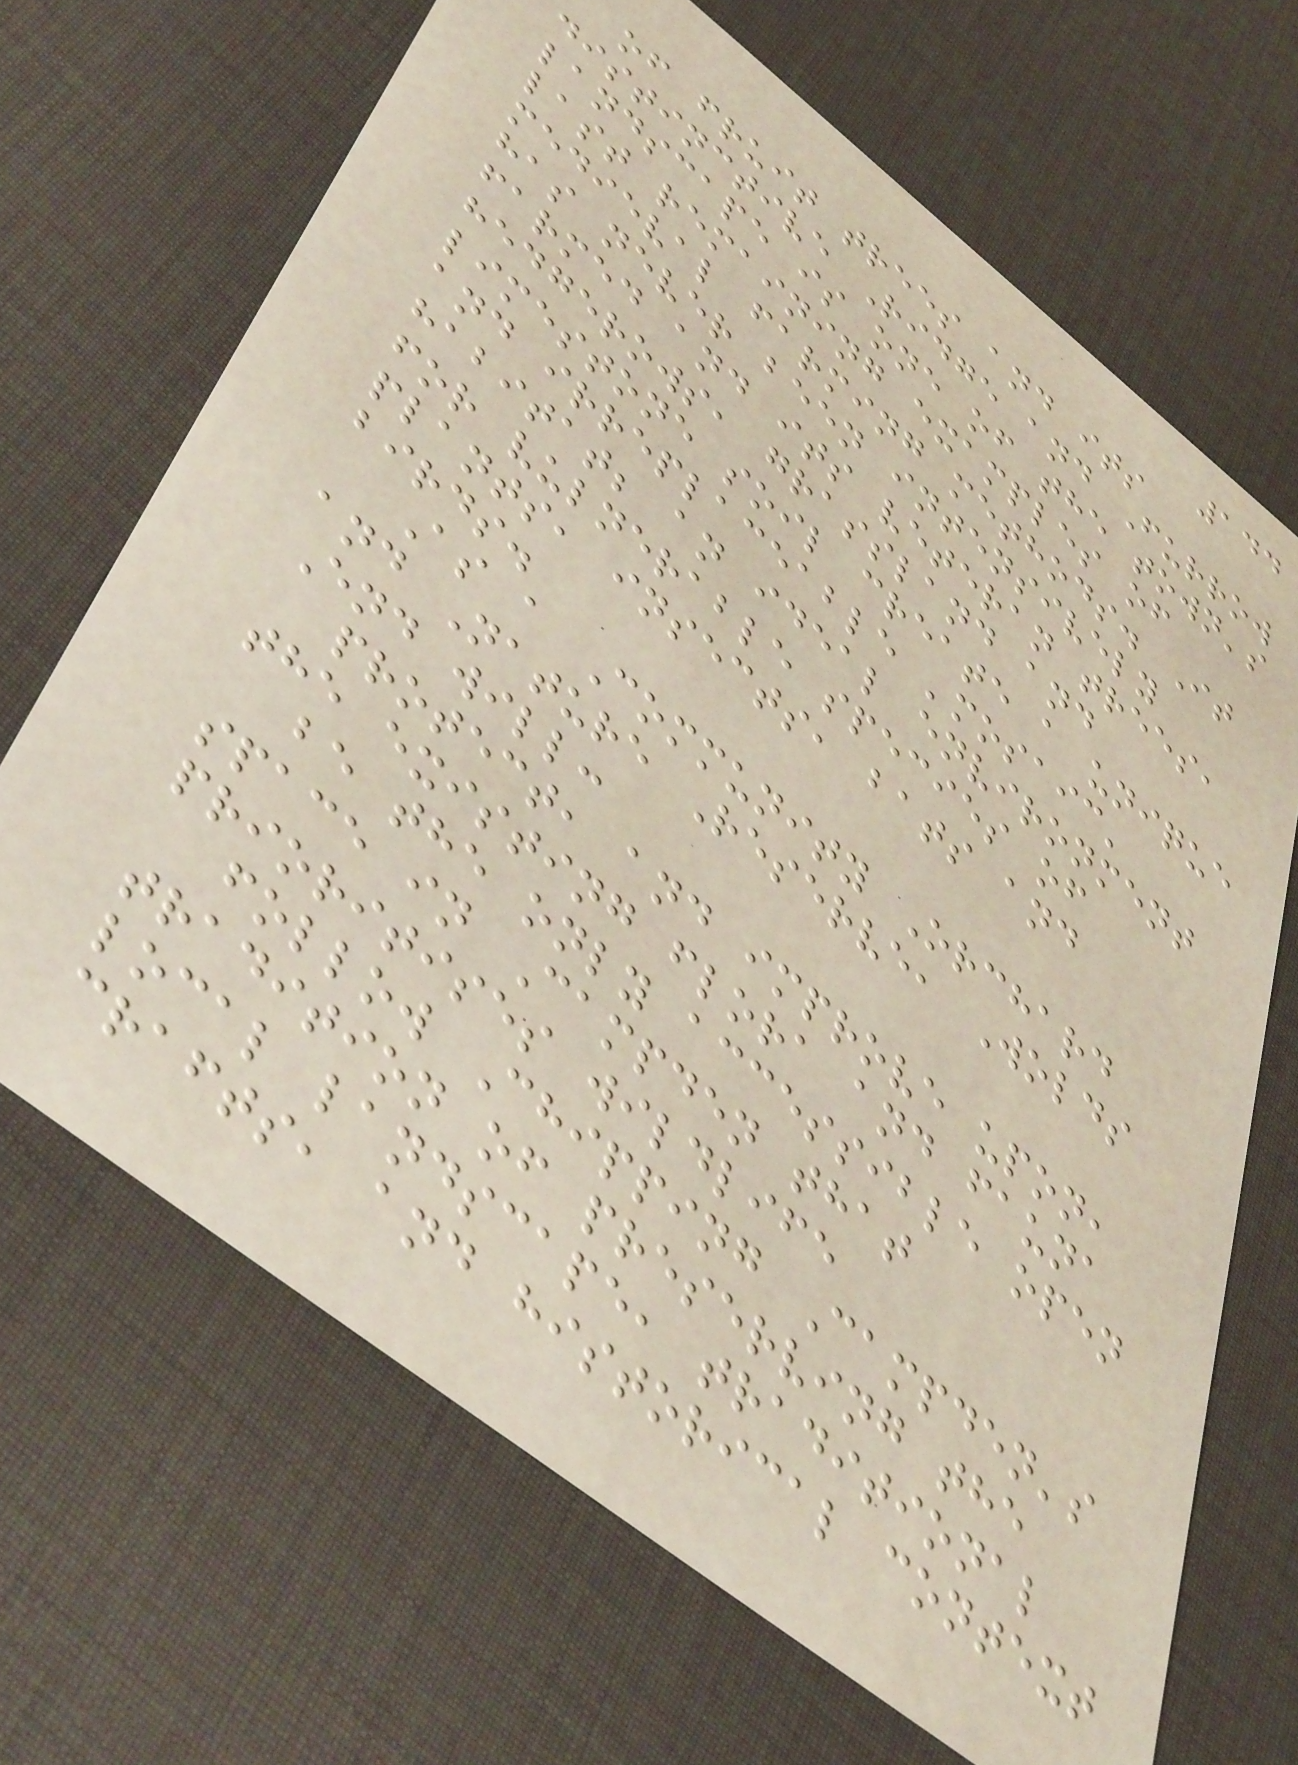144
of fruit trees and its
distinctive Ridge and Furrow
landscape is one of the town's
last remaining examples of
medieval farming methods. It
has never been intensively
farmed and its veteran trees,
hedgerows, grassland and
limestone soil create a unique
and irreplaceable 'mosaic'
habitat; an ideal environment
for vulnerable species of
plants, insects, bats and
birds.
As a Community Orchard
and Nature Reserve, Wolds
End will:
protect, and improve upon,
the existing flora and fauna
be the only accessible open
space in Campden that
prioritises wildlife
follow Chipping Campden's
tradition of preserving the
local landscape, traditional
crafts, and historical context
